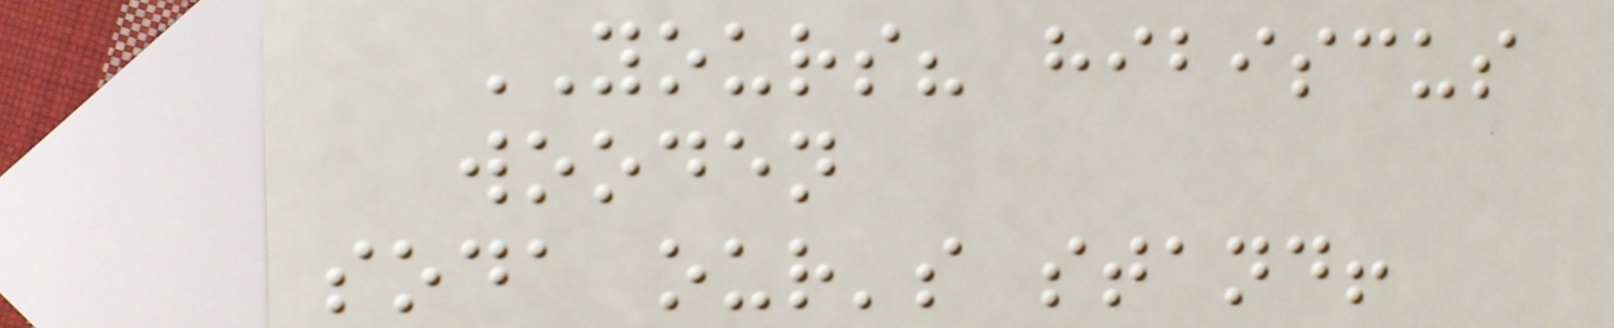YOURS? hibiscus
wooden
soda our's stand!
